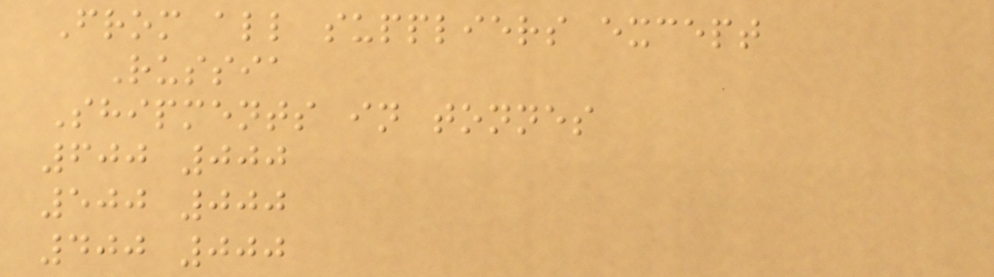From all suppliers except
Russia
Shipments in tonnes
600 000
500 000
400 000
